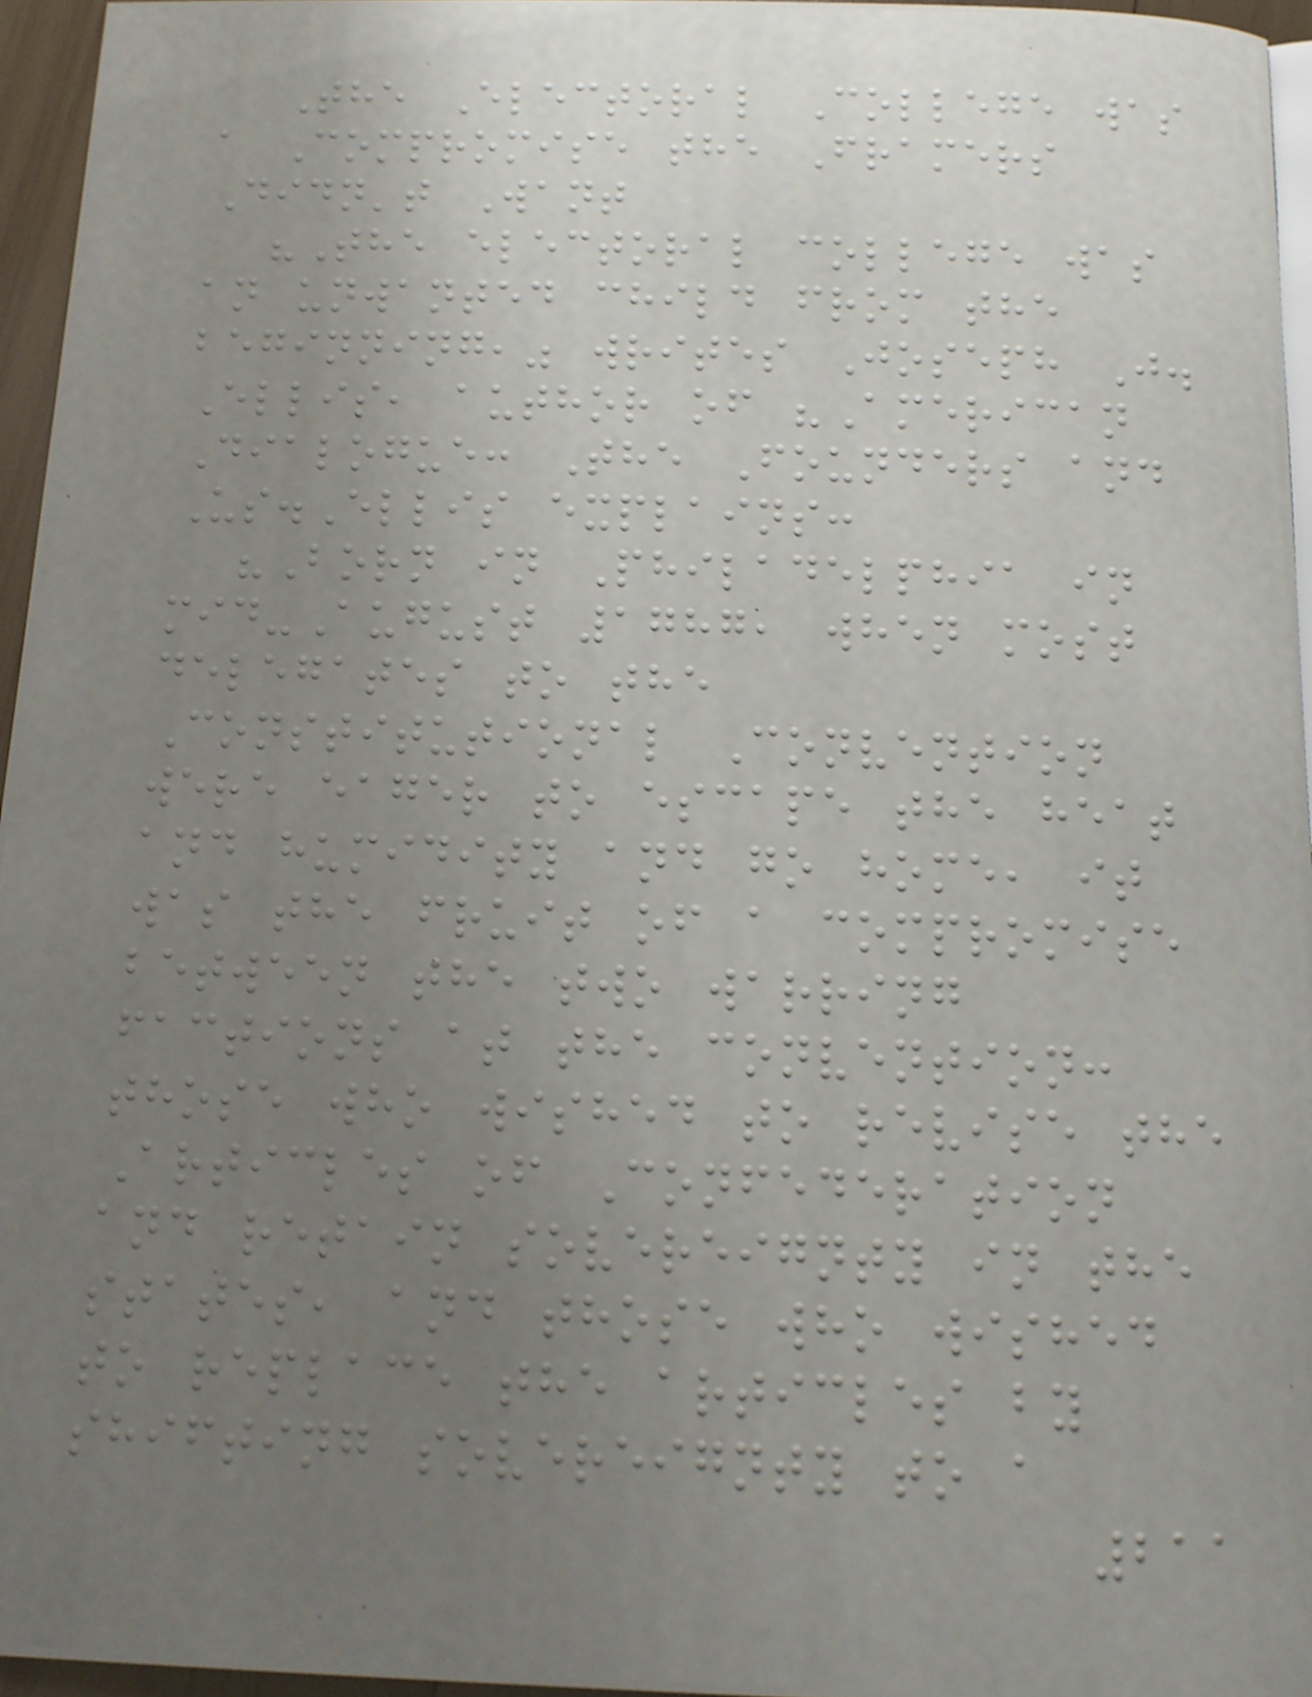The Electoral College was
a Compromise the Framers
Didn't Want
"The electoral college was
an unwanted child from the
beginning," writes Joseph J.
Ellis, author of "American
Dialogue: The Founders and
Us.Ellis explains:
"Born in Philadelphia in
mid-August 1787, when most
delegates to the
Constitutional Convention
were eager to escape the heat
and humidity and go home, it
was the fruit of a compromise
between the two warring
factions at the convention:
those who wished to revise the
Articles of Confederation
and retain sovereignty in the
states, and those who wished
to replace the articles by
shifting sovereignty to a
211
